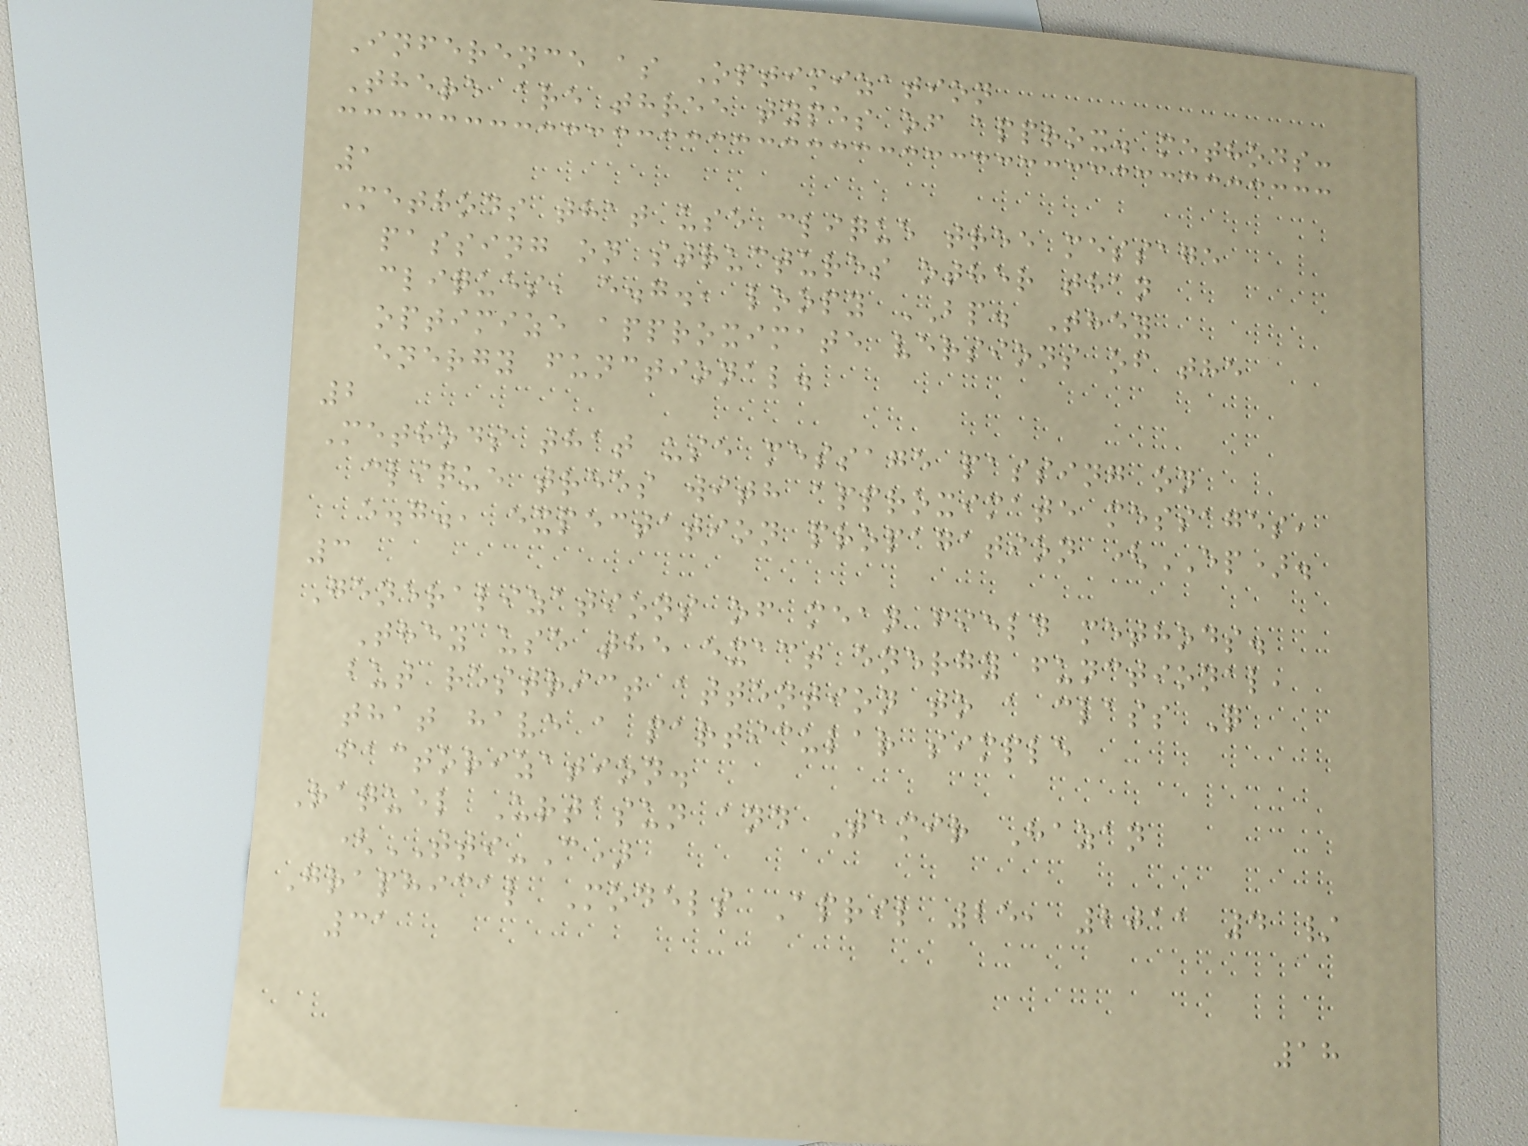Inference as Optimization
There are three types of approx. methods:
1
Methods that use clique tree message
passing on structures other than
cliques, e.g., loopy BP. They
optimize approximate versions of the
energy functional.
2
Methods that use message passing on
clique trees with approximate messages,
e.g., expectation propagation (EP).
3
Generalizations of mean field methods.
They use the exact energy functional,
but restrict attention to a class Q
that have a particular simple
factorization.
Raquel Urtasun and Tamir Hazan
(TTI-C)
Graphical Models April 25, 2011 4 /
31
18
